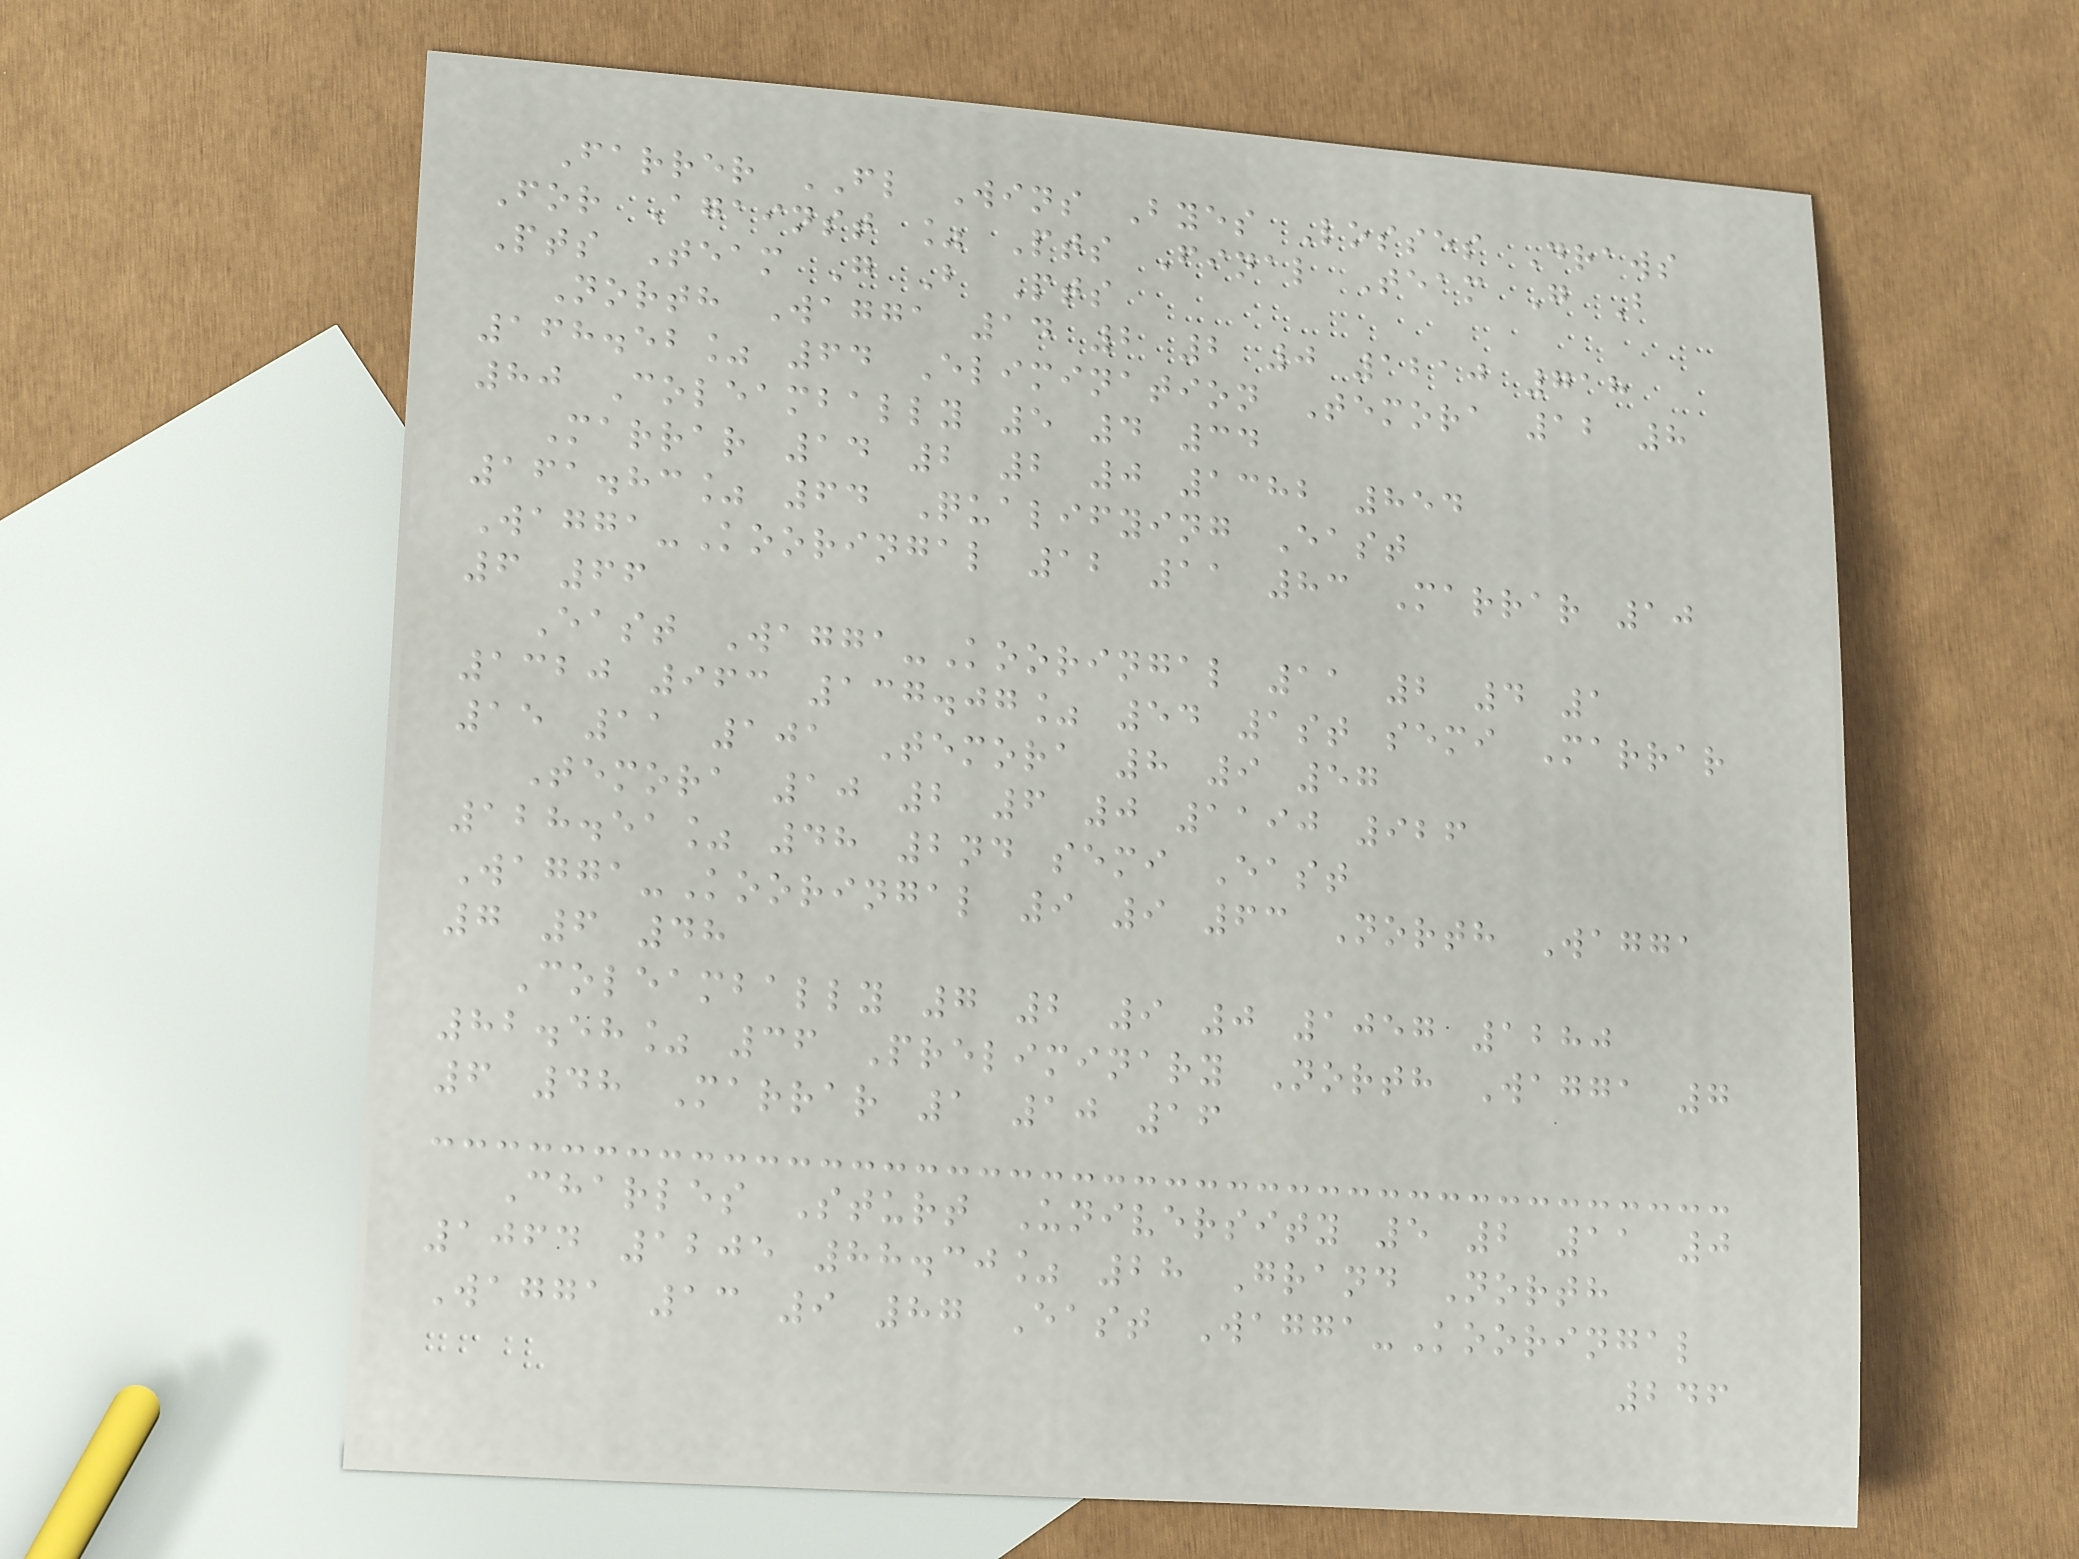Farrer FL Wins Byes Losses Draws
For Against % Pts Final Team G B
Pts Team G B Pts
North Wagga 14 2 2 0 1210 718
168.52% 64 Elimination Temora 12 8
80 Coleambally 5 4 34
Marrar 14 2 2 0 1382 854
161.83% 64 Qualifying East
Wagga-Kooringal 12 11 83 Marrar 10
6 66
East Wagga-Kooringal 11 2 4 1
1320 963 137.07% 54 1st semi Marrar
15 11 101 Temora 8 9 57
Temora 10 2 6 0 1190 926
128.51% 48 2nd semi East
Wagga-Kooringal 9 9 63 North Wagga
7 6 48
Coleambally 7 2 9 0 1057 1280
82.58% 36 Preliminary North Wagga 7
6 48 Marrar 1 10 16
Charles Sturt University 5 2 11 0
1064 1205 88.30% 28 Grand North
Wagga 13 9 87 East Wagga-Kooringal
246
